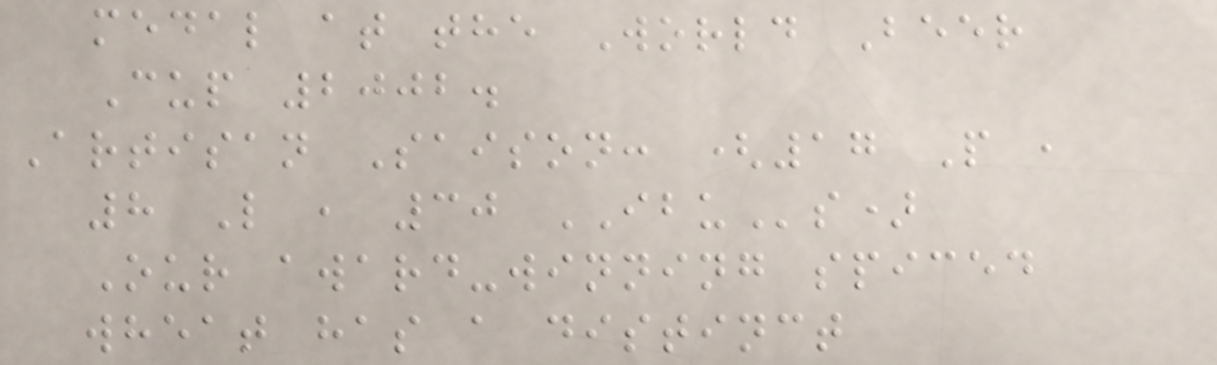medal at the World Beer
Cup 2002.
Artisan Saison: (17 P ,
8 L , 30 IBUs)
Our award-winning spiced
wheat has a distinct
